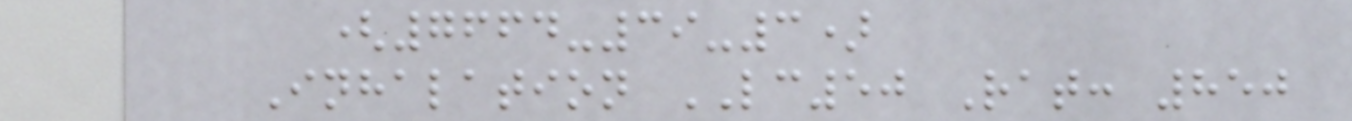(7664-39-3)
Inhalation LC50 Rat: 850
